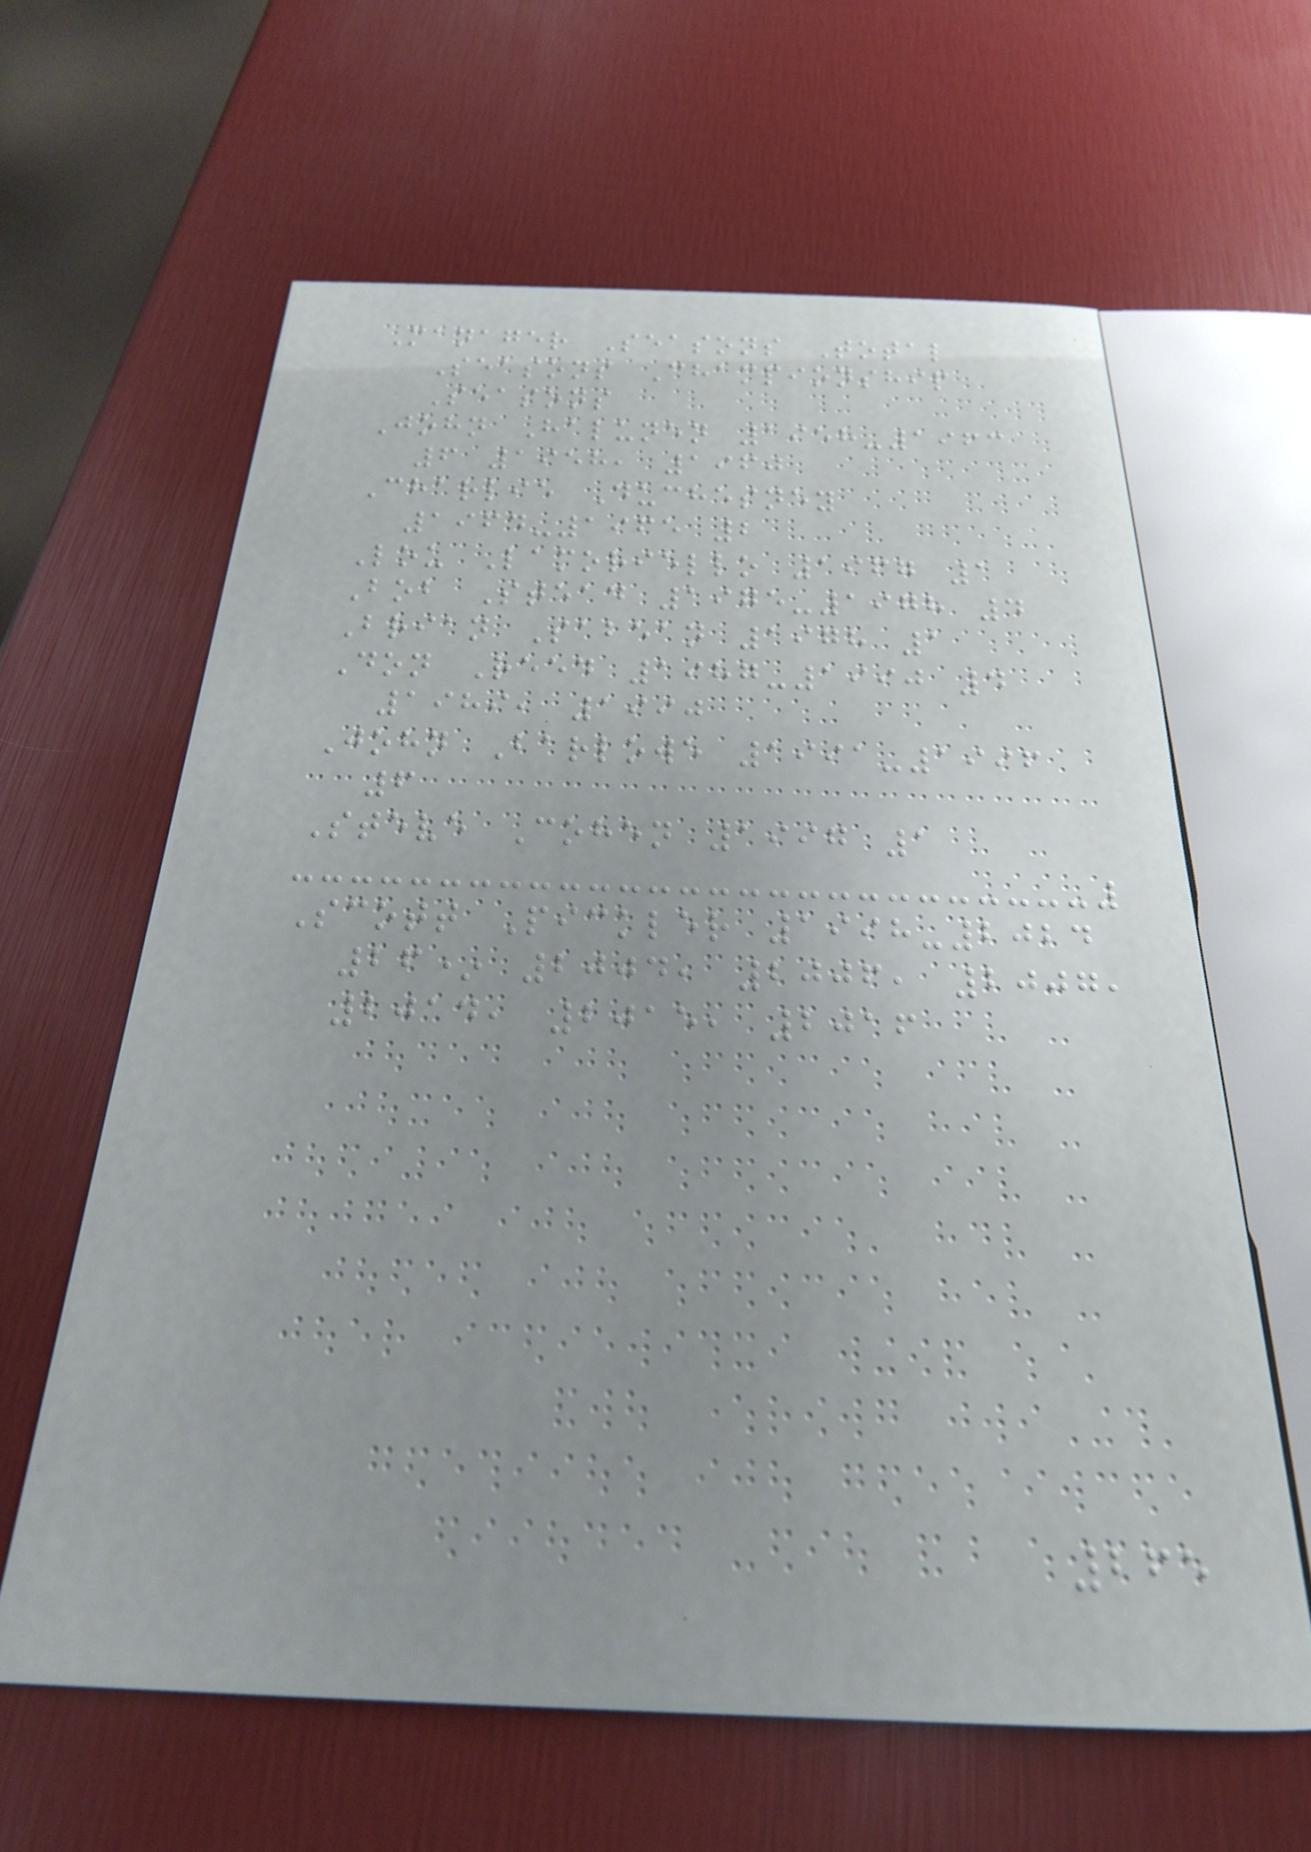Manager Seasons Total
Seasons Championship
Seasons
John Halunen 1958-1963
6 1958, 1960
Charlie Duchesney
1964-1965 2
Lou Lamoriello 1967 1
Bob Stead 1975-1978 4
Brian Sabean 1978 1
Don Reed 1987-1990 4
1989, 1990
John Barlowe 1991-1996
6
Steve Cohen 1997 1
Scott Pickler 1998-2024
26* 2004, 2006, 2007,
2014, 2015, 2016
265
